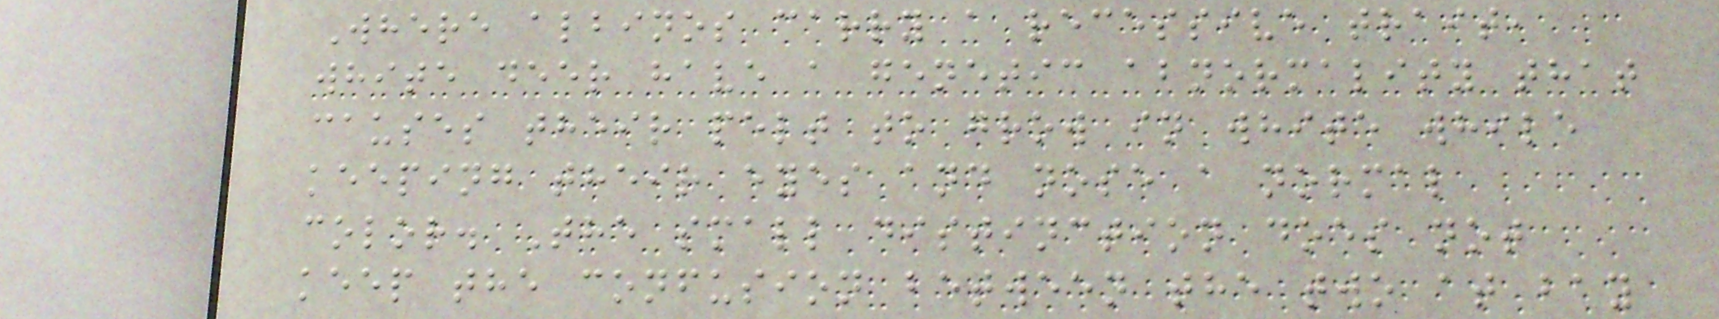Where albinos carry a recessive trait,
white deer have a genetic abnormality that
causes their pelt to grow in white while
keeping their eyes and nose a normal
color. The small distinction does not
keep the confusion between the two at bay
